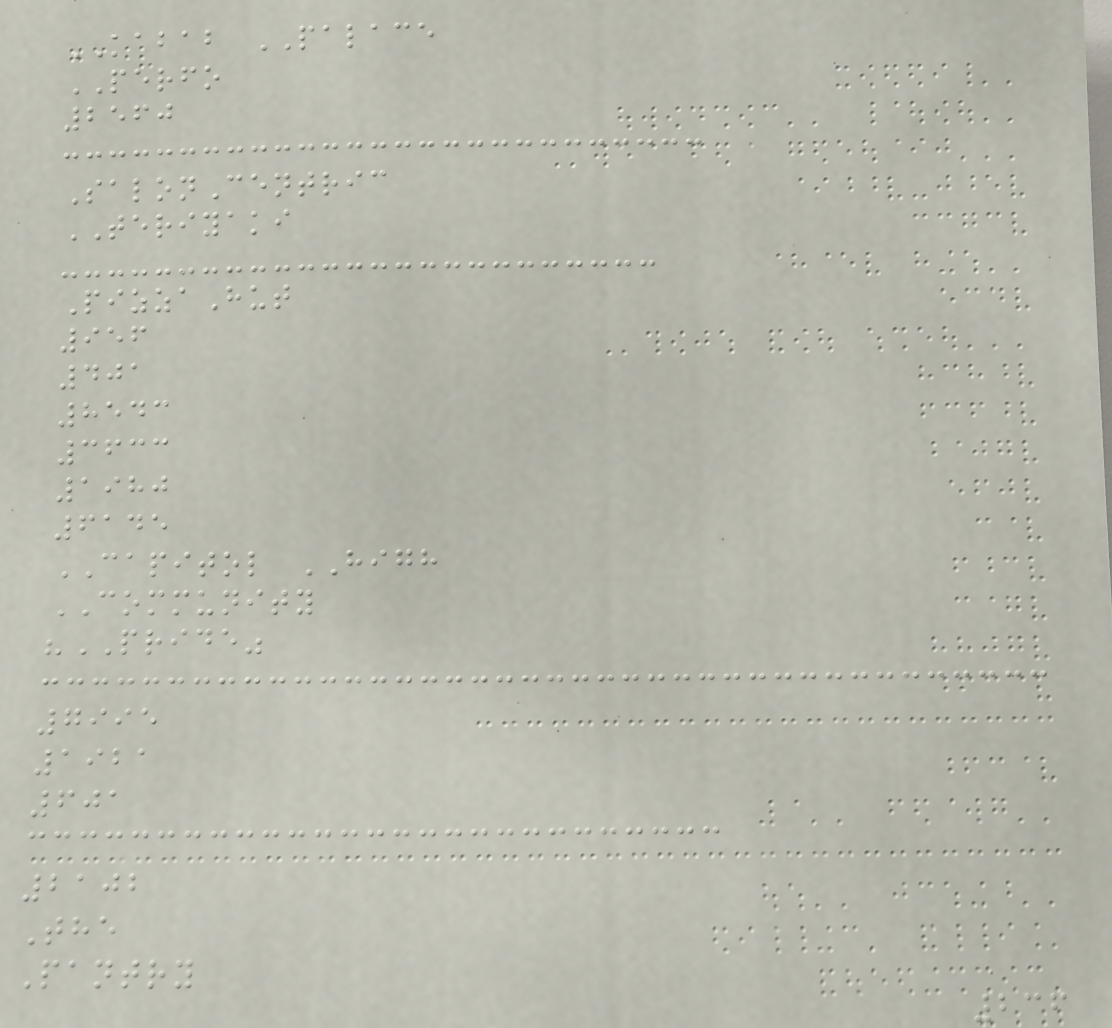KABAB PALACE
PERFO
2560
SalonCentric
TERIYAKI
PizzaHut
956
401
8543
3633
1980
6145
CAPITOL HIGH
COMMUNITY
"PRIDE"
7995
1921
601
2102
The
Pantry
236
